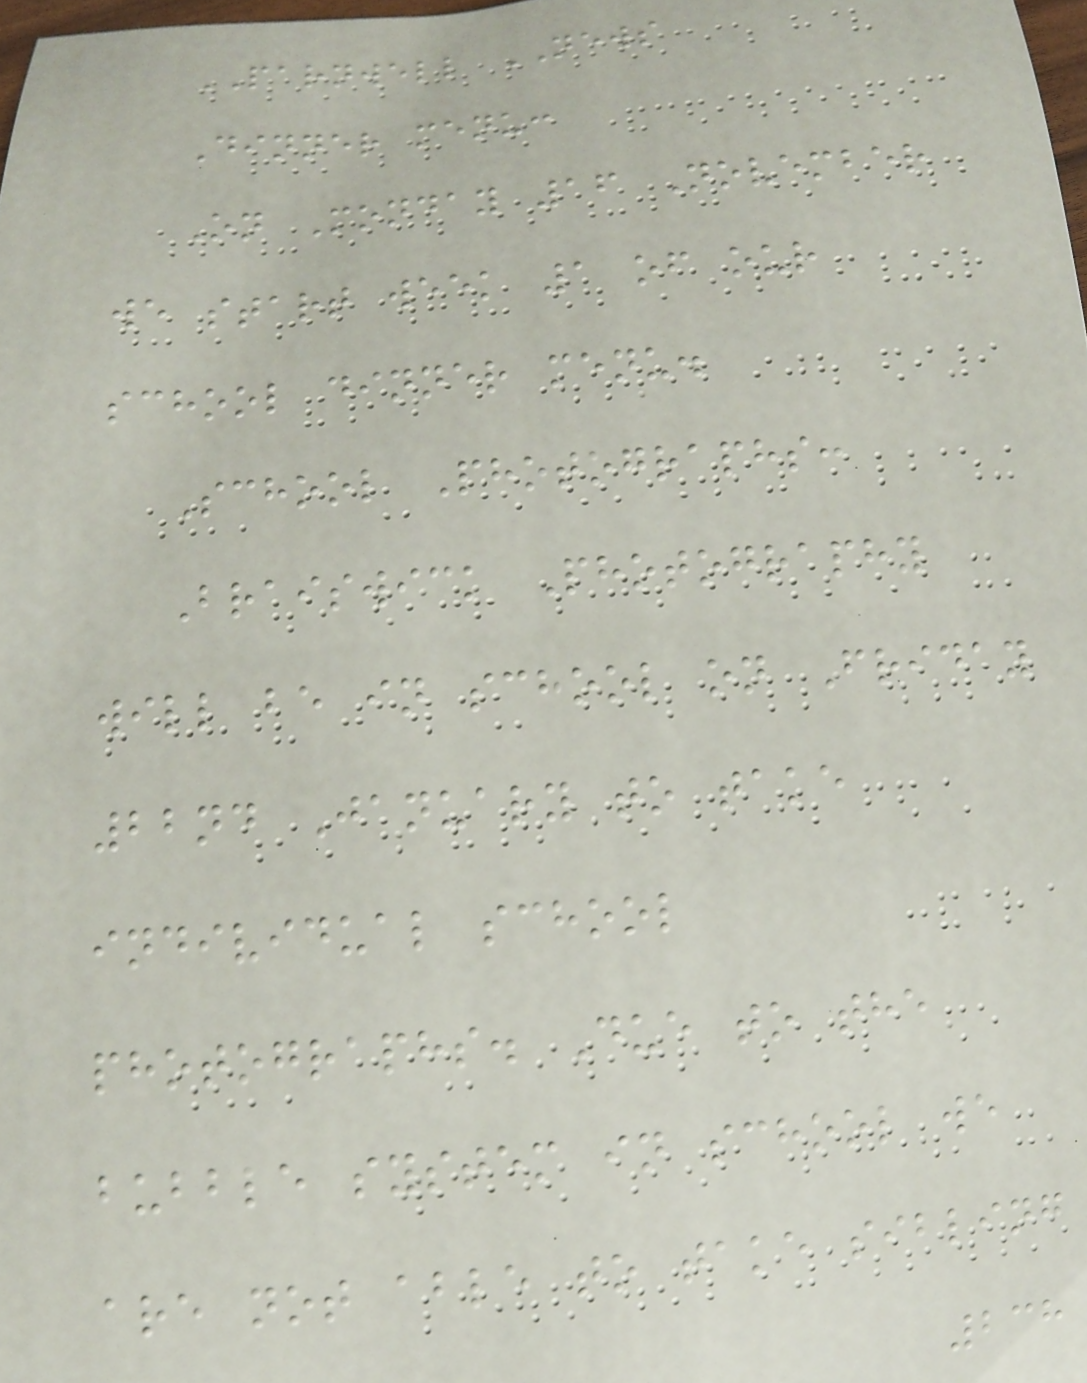PARNWELL NEWS
Dinner menu:
On Monday 16 November
we start week 1 of our
school dinner menu.
School Photographs:
Braiswick Photography
will be in school on Friday
22nd January to take
individual school
photographs. Due to the
bubble system in school we
are not able to take sibling
238
